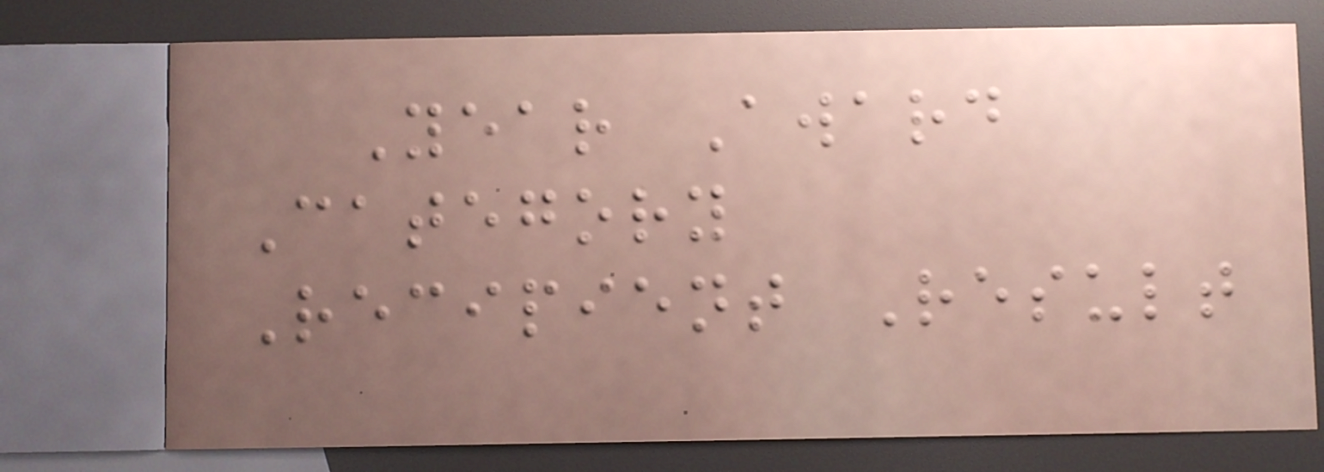Year Award
Category
Recipient Result
